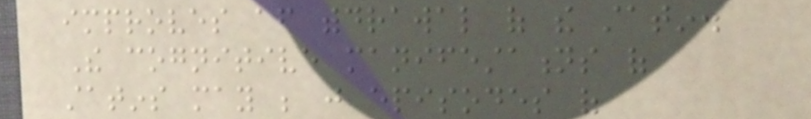improves after withdrawal of the statin.
The cognitive manifestations of
statins may be just episodes of
